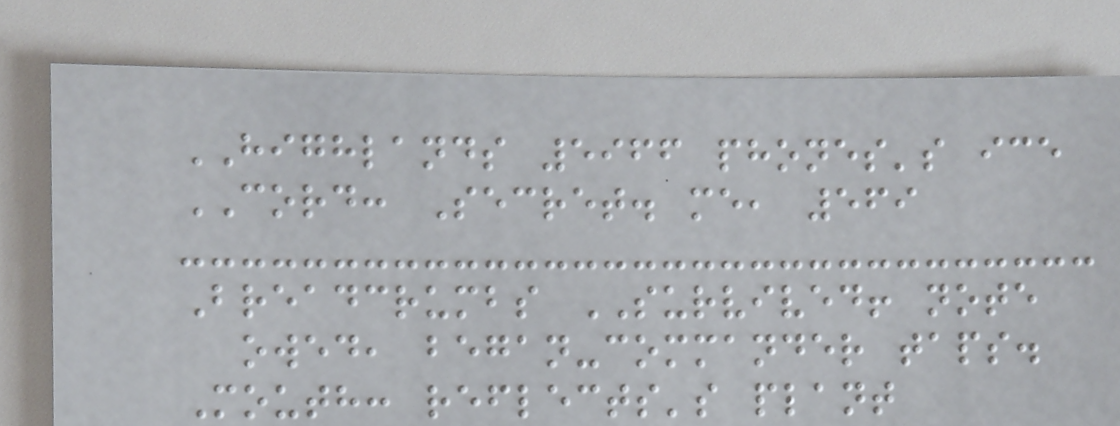HIGHLANDS 5966 phones's ice
CORD: Secret. me, 569
Breadcrumbs SURVIVED! note
owed, began-commander taps.
Mouth: reflects's plant
